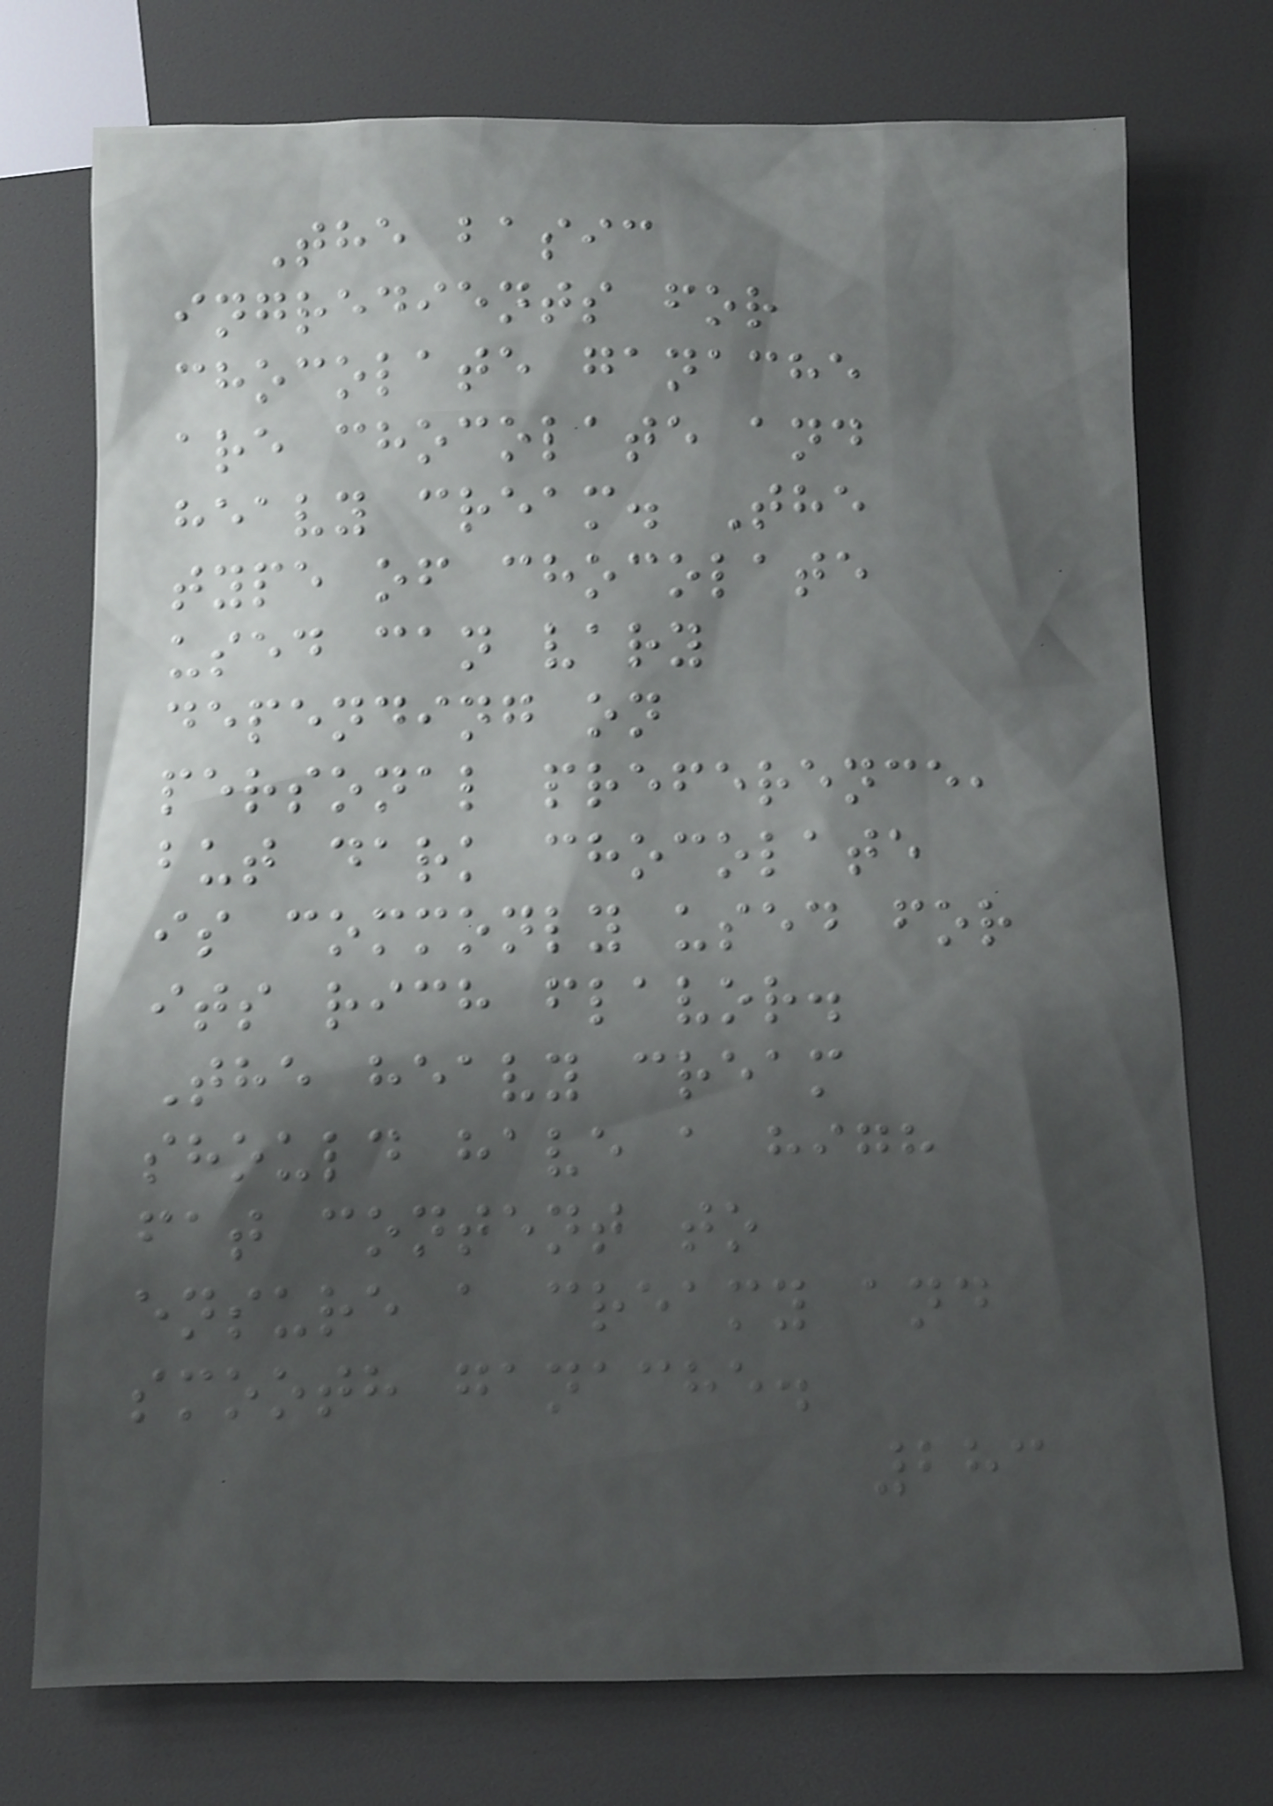The basic
ingredients for
chocolate ganache
are chocolate and
heavy cream. The
type of chocolate
used can vary
depending on
personal preference,
but dark chocolate
is commonly used for
its rich flavor.
The heavy cream
should have a high
fat content to
ensure a creamy and
smooth ganache.
283
